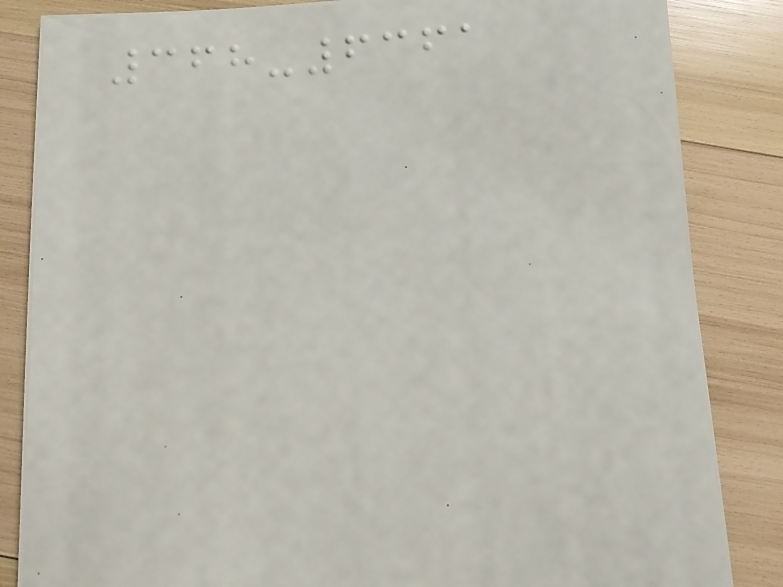368-6361
